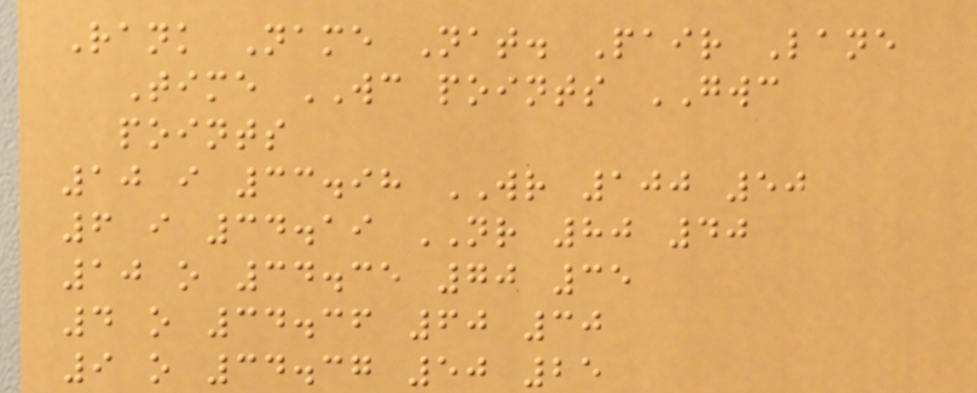Rank Name Nat. Pair Lane
Time WC points GWC
points
10 i 33.98 WR 100 50
6 i 34.19 NR 80 40
10 o 34.35 70 35
4 o 34.36 60 30
9 o 34.37 50 25
